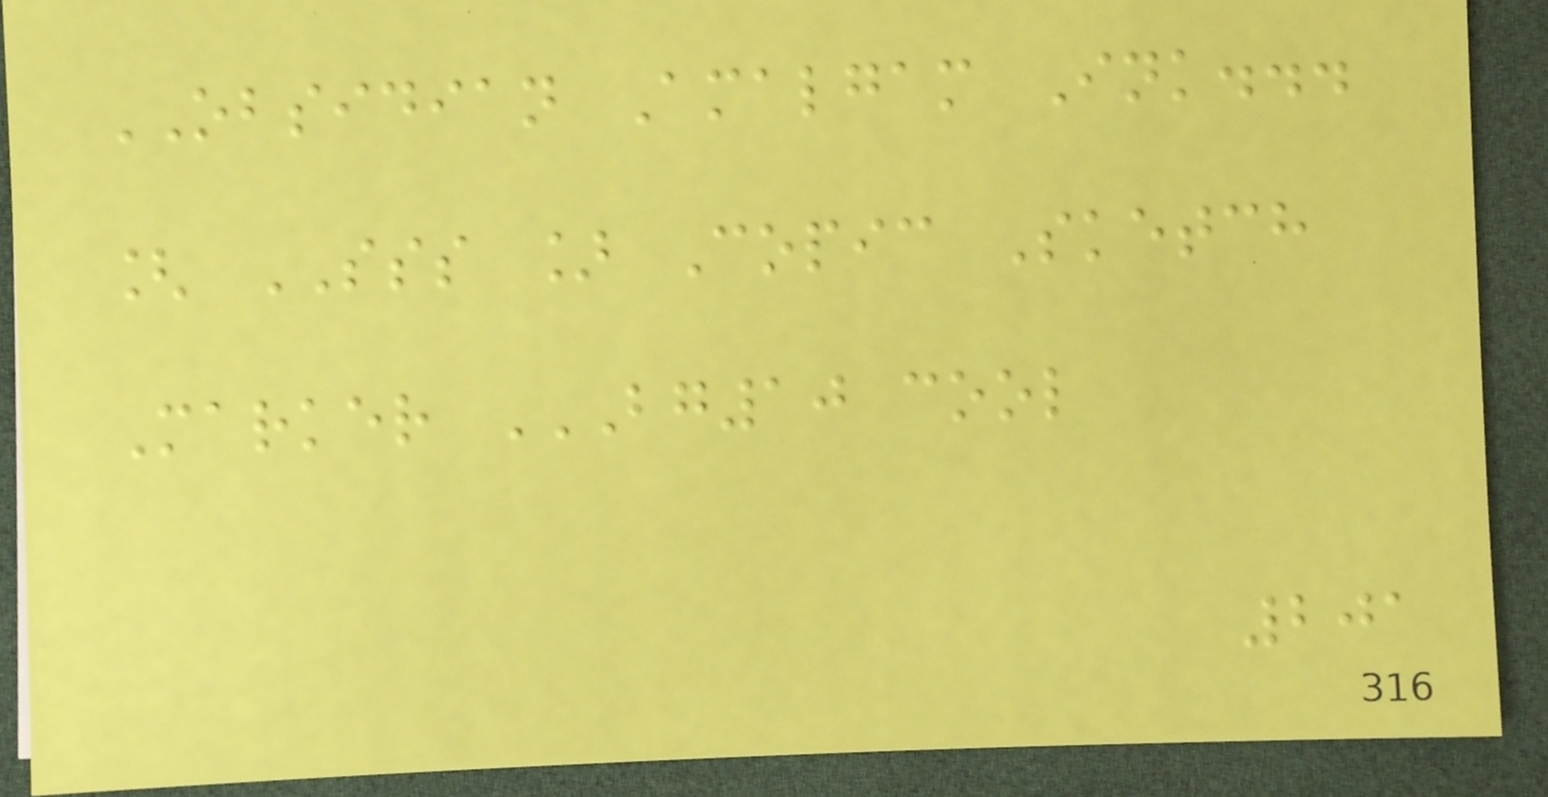OBSIDIAN Amalgam Ink...
[ SSS ] Copic Sketch
Marker BG10 COOL
201
